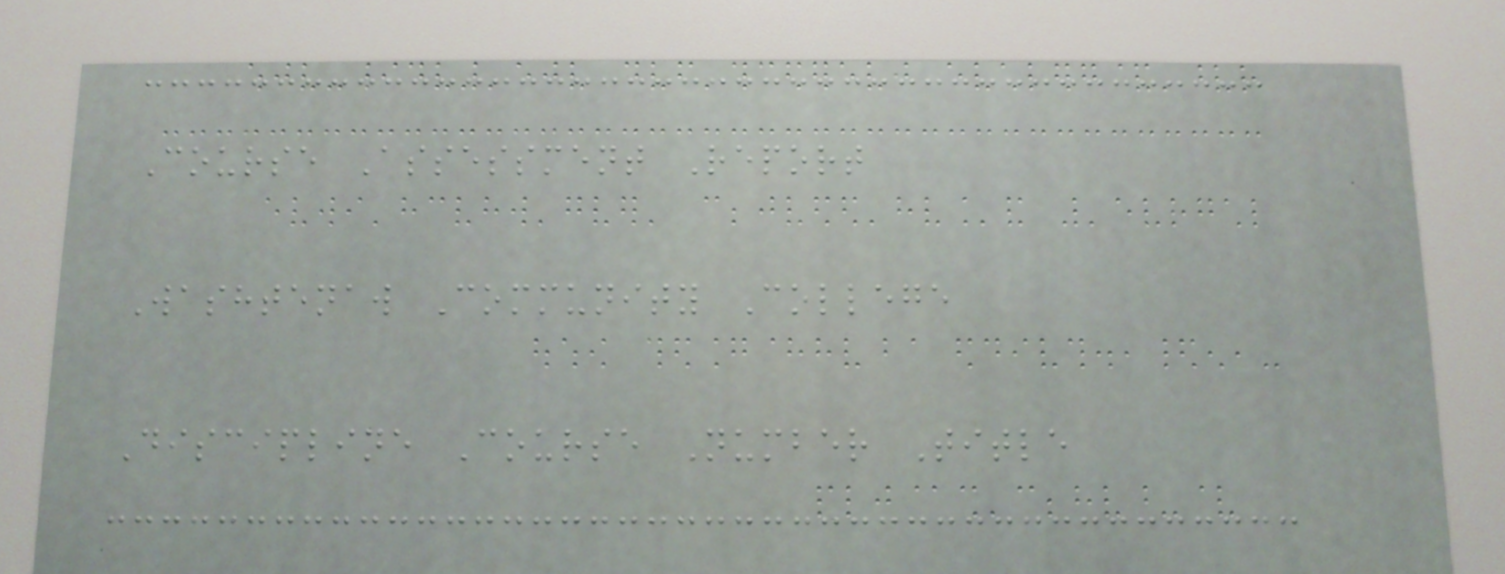Course Assessment Report
Washtenaw Community College
Discipline Course Number Title
